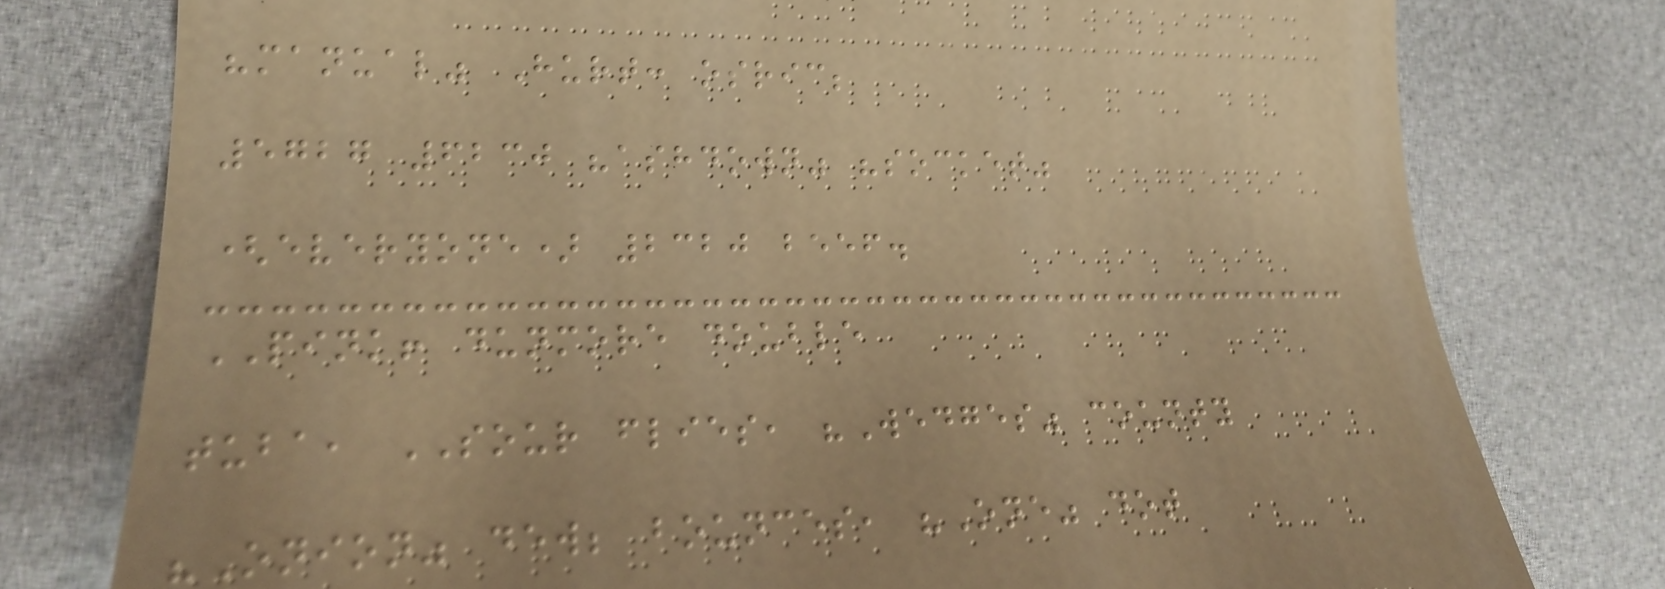"manual" Hurt: osric;
5727 6230 "ashdown" "socket"
(everyone) 2320 beef.
PINK! dunmore double
tuba, SOUR flies, "Wedges" county
"Onion" dew; bounces, "One" dot
